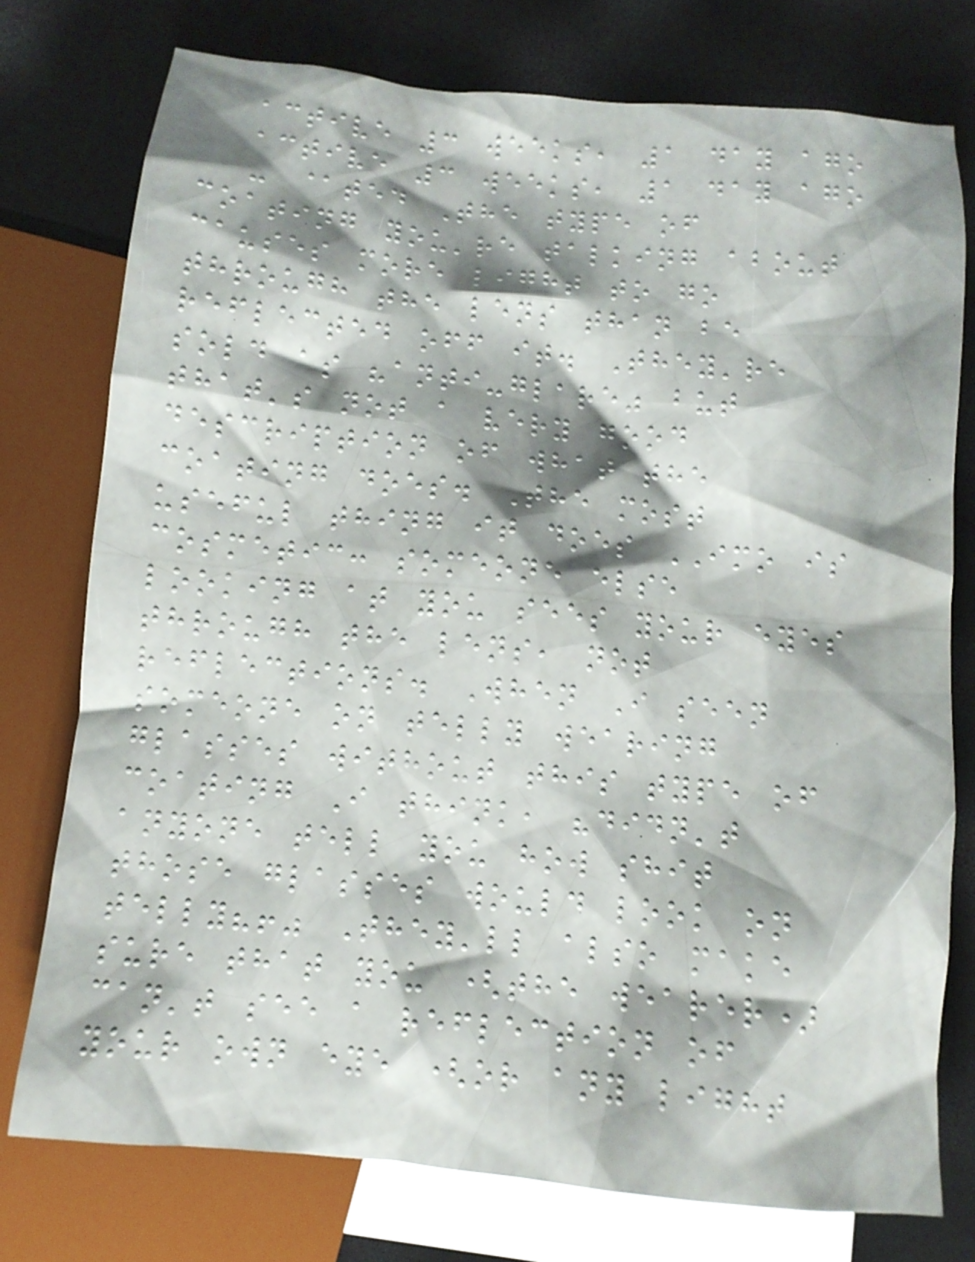active 3 weeks, 1 day ago
active 3 weeks, 1 day ago
- @ted The type of
coating you're talking about
causes more light to go
through the lens than be
reflected off it. They're
sold as "anti-glare" but
that's not a very good
description of what the
coating does. The most
useful thing it does IMO is
cosmetic: someone else
looking at you sees your eyes
through the lens, not
reflections. When I seen
someone on telly wearing
glasses without this type of
coating I think, "didn't
anyone tell you how shit
those glasses would look on
telly?!" They'll also make
sure that you (the wearer)
can't see a reflection of
your own eye (or any light
